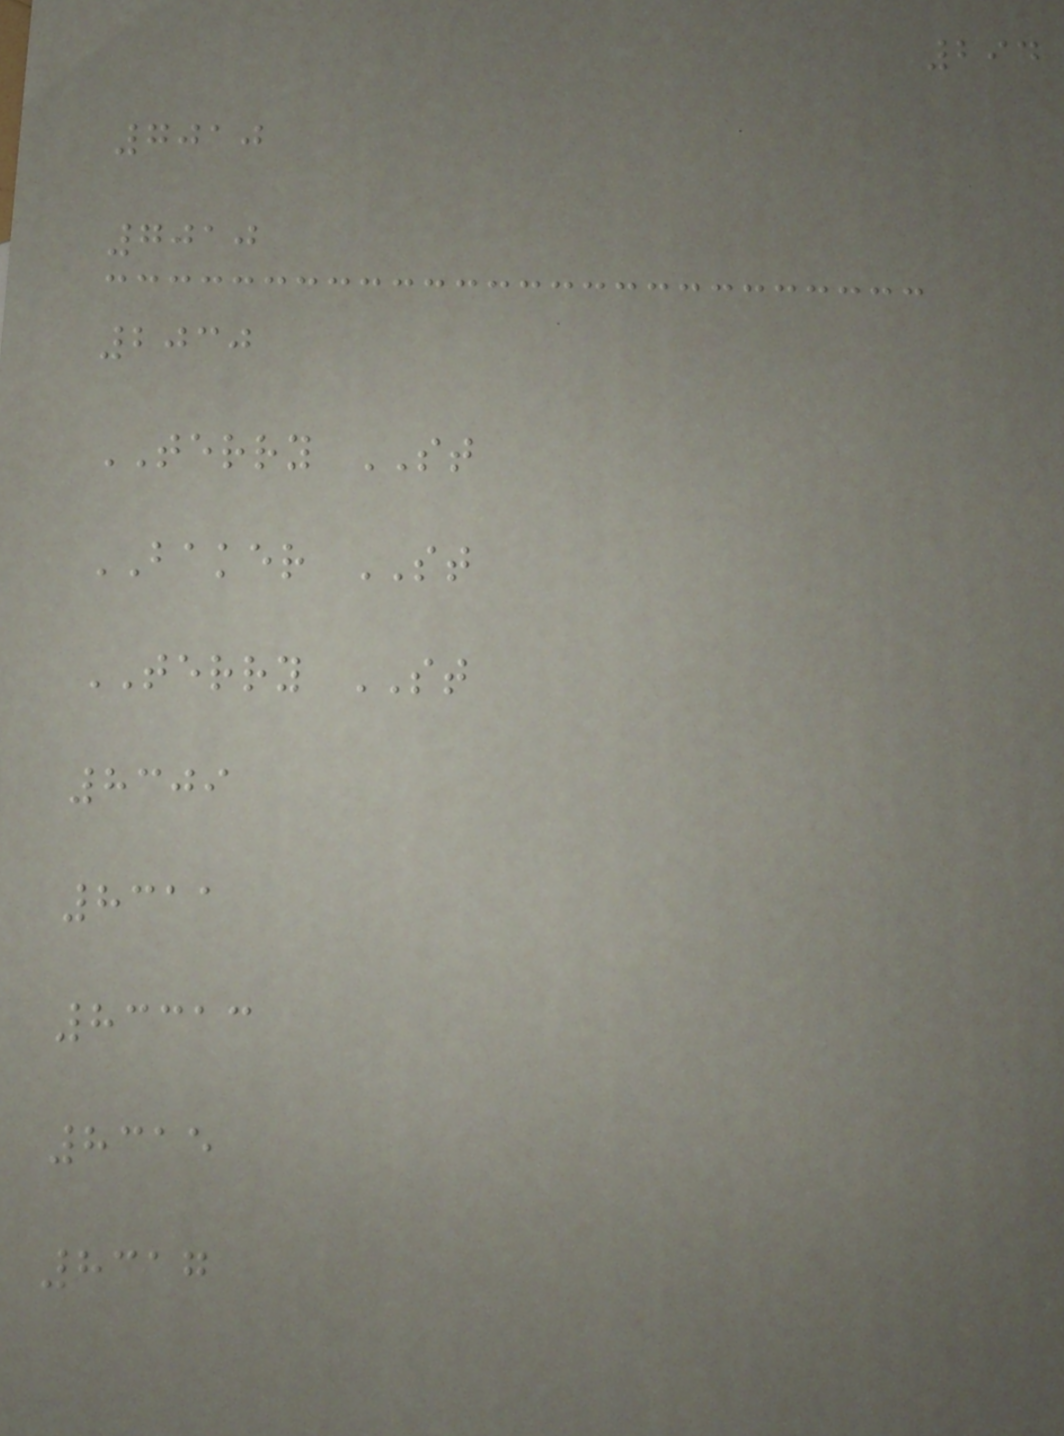294
7010
7010
2030
TERRY ST
BAKER ST
TERRY ST
8309
8311
83313
8315
8317
